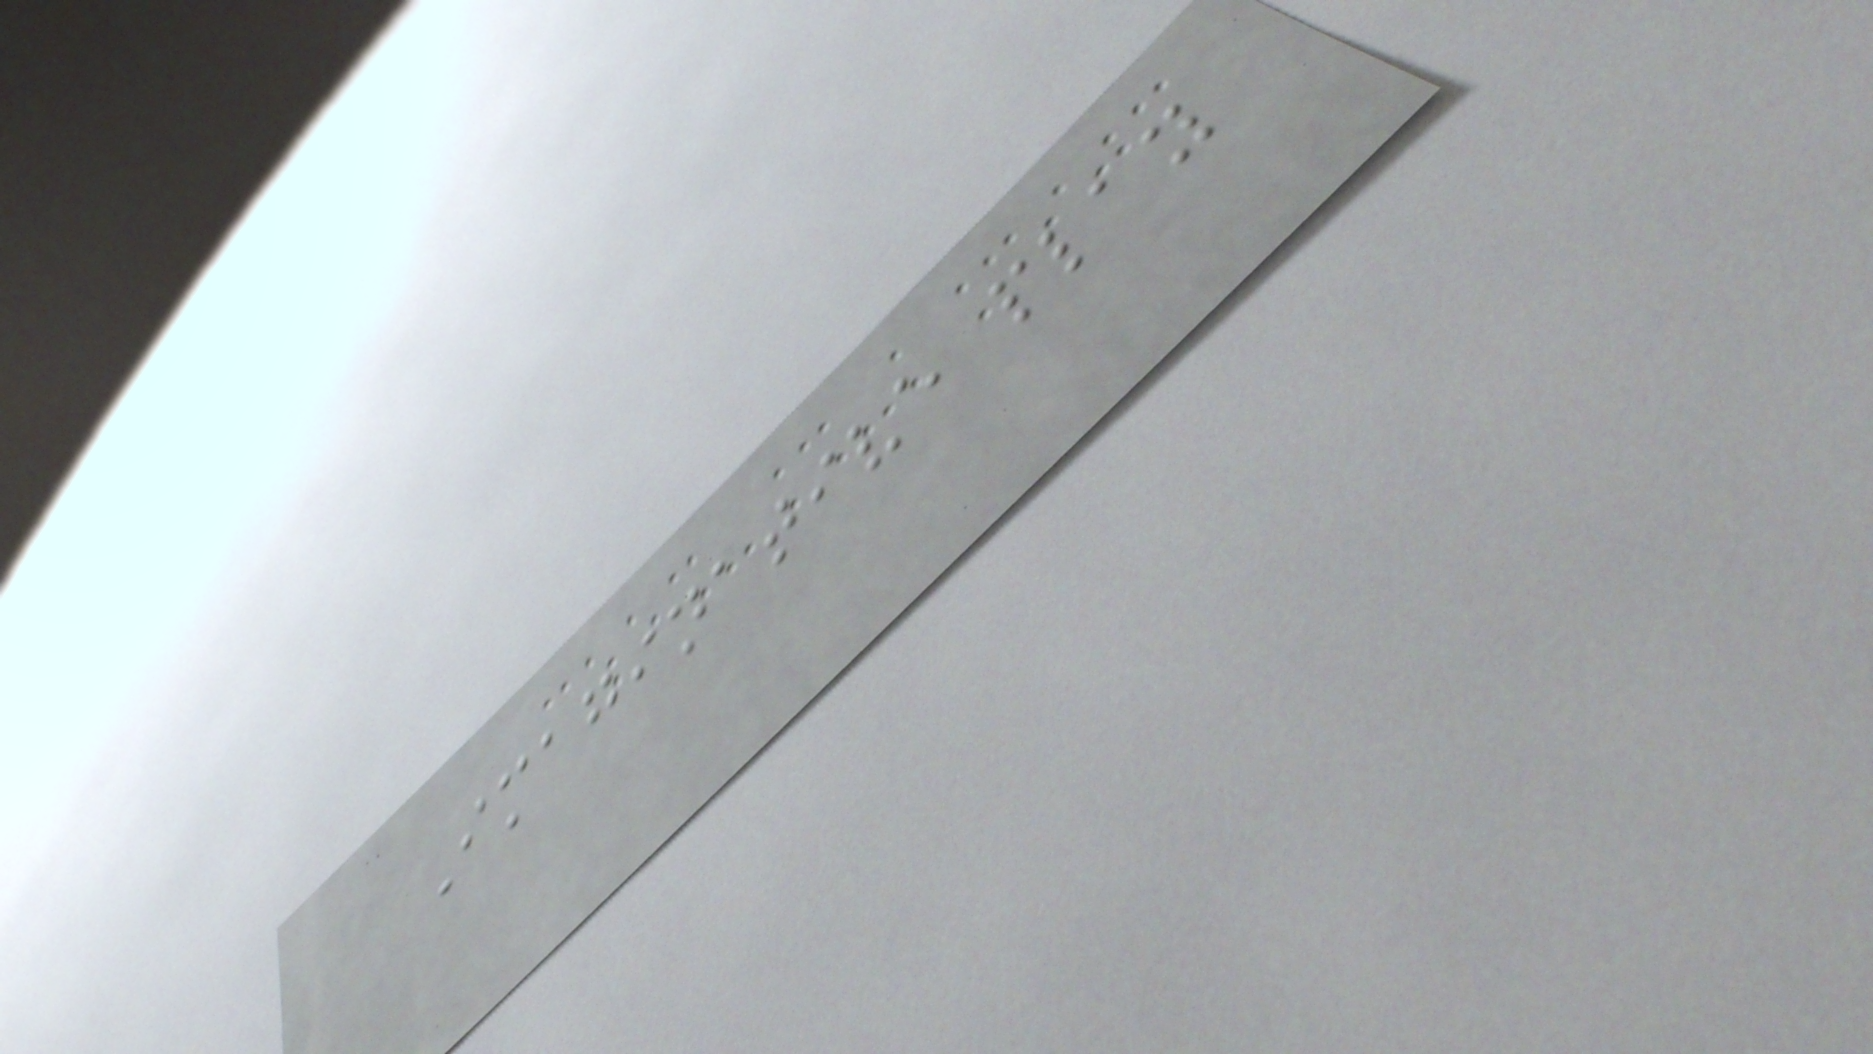Imaginative play
